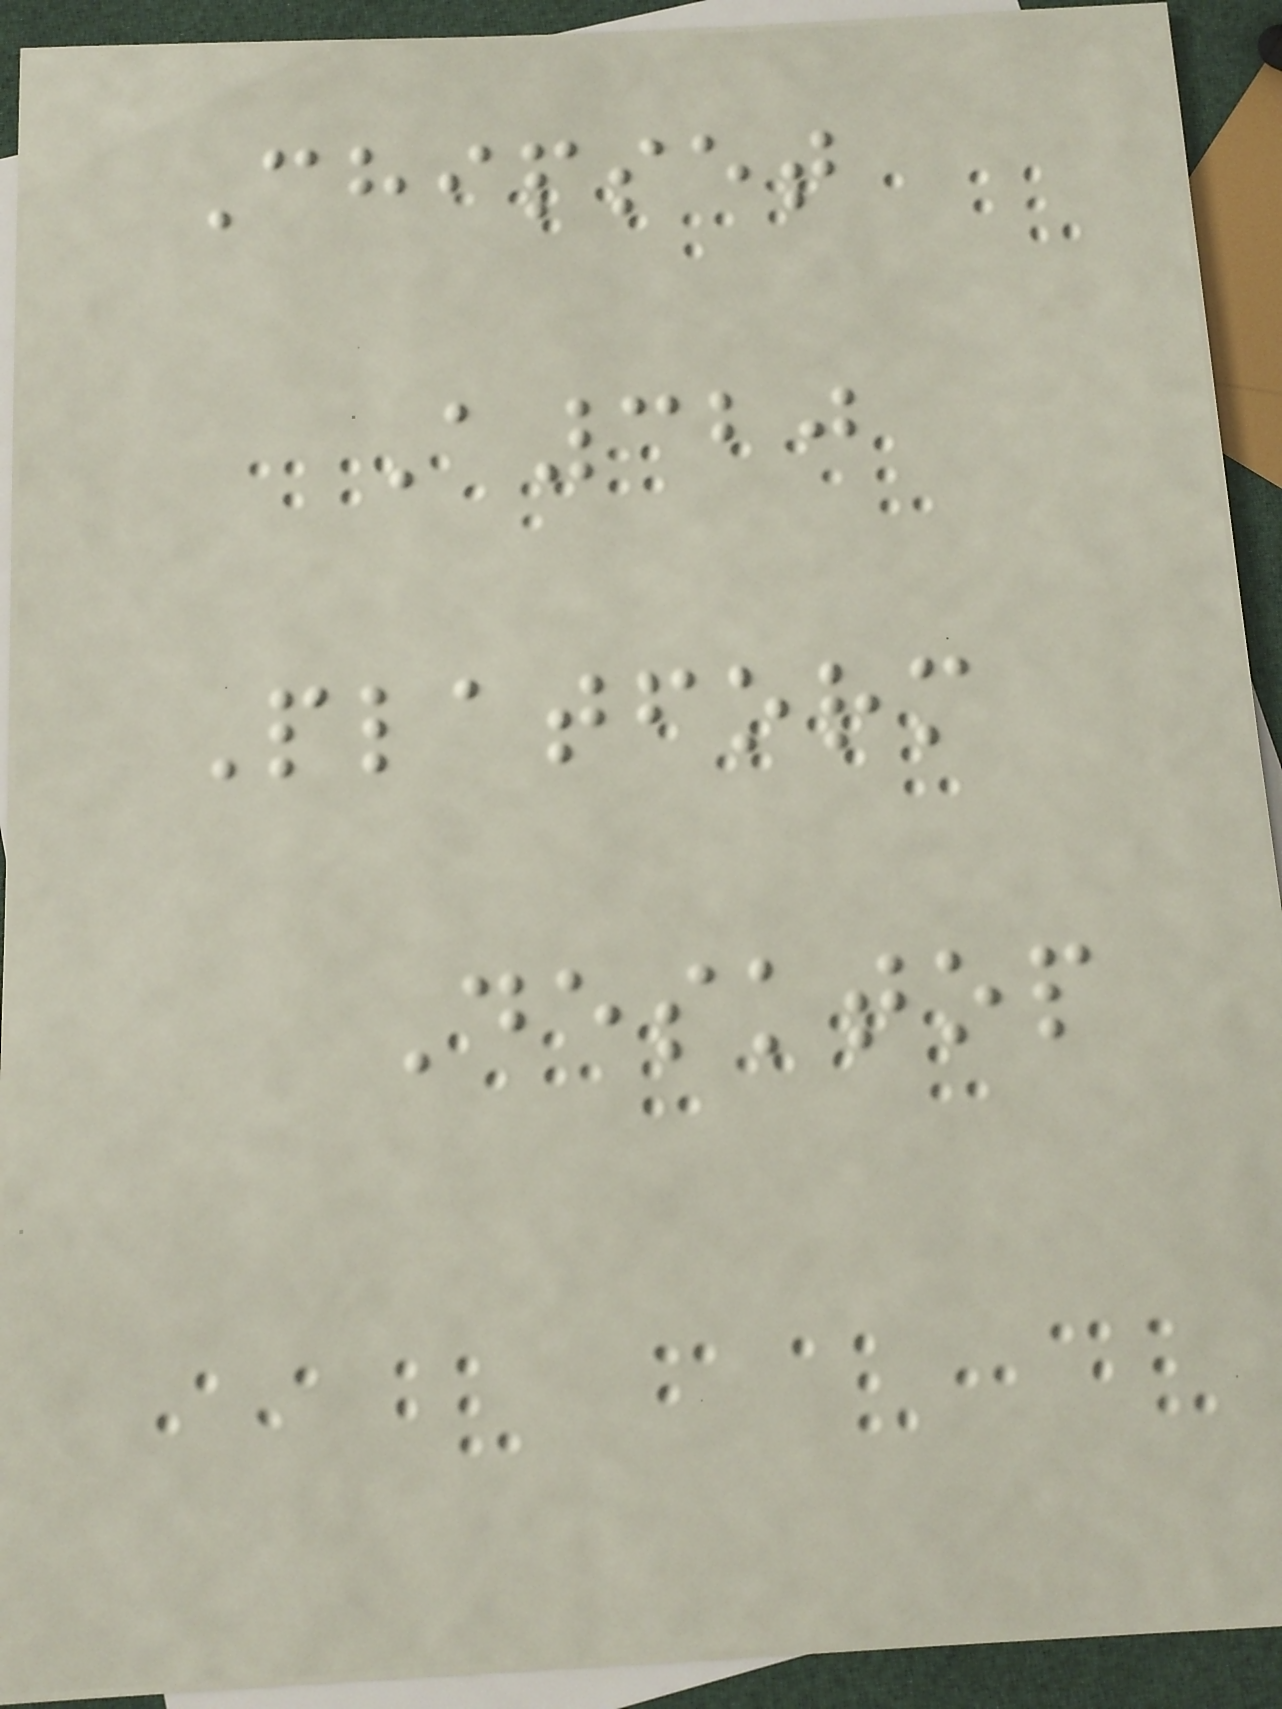Chipset
A320
Platform
Desktop
